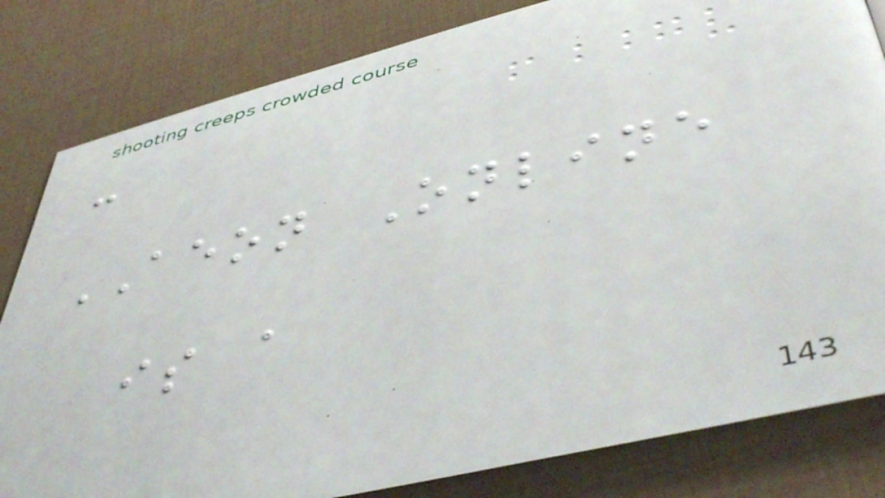-
AEON Online
is a
